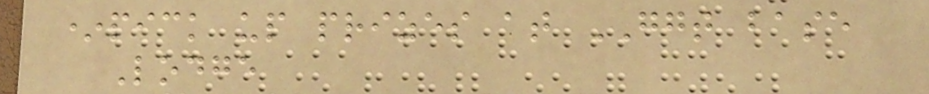*pick up prizes at GGT base
Lodge
